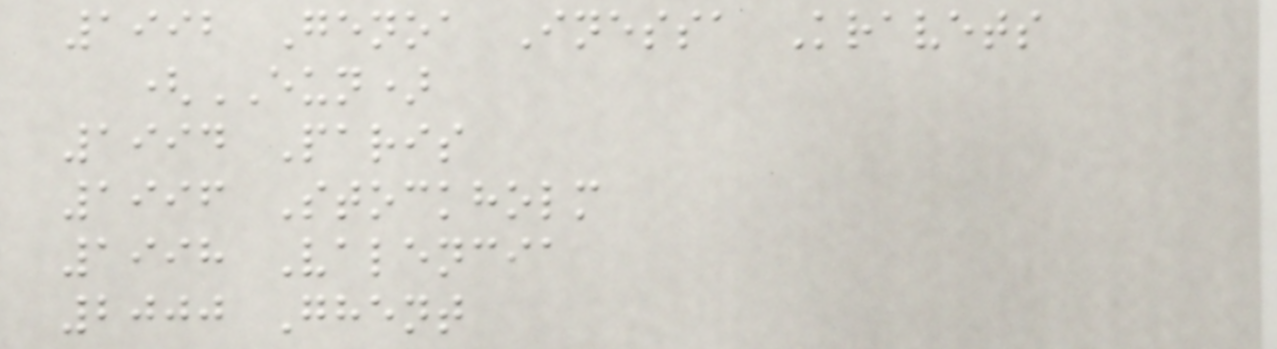1992 Genoa Inessa Kravets
(EUN)
1994 Paris
1996 Stockholm
1998 Valencia
2000 Ghent
